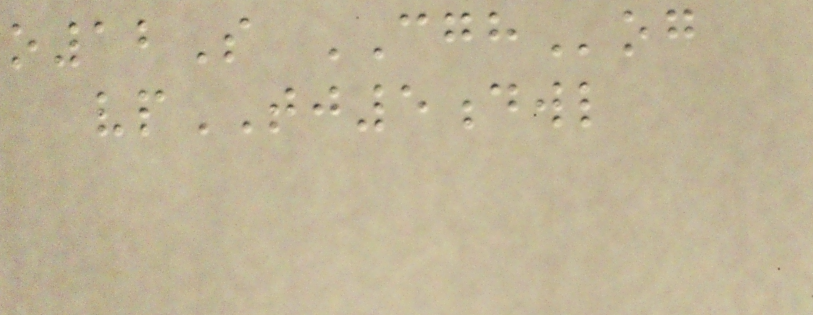o12S CGHog
vpTJ5dwl
